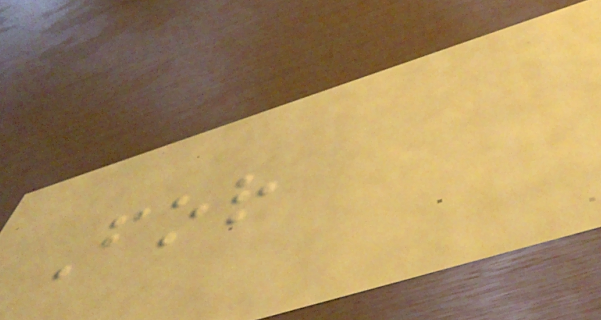For
